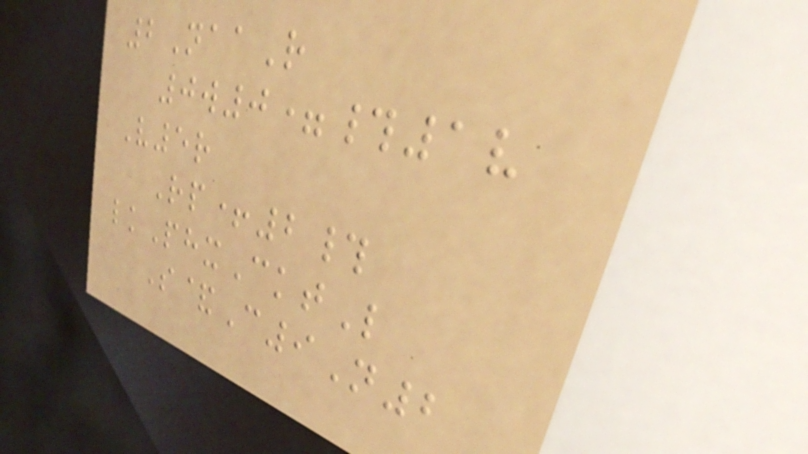2NaaR
0w0=#1v
V5r
Rp+2#
lkPhxCktL
S&C9N2
